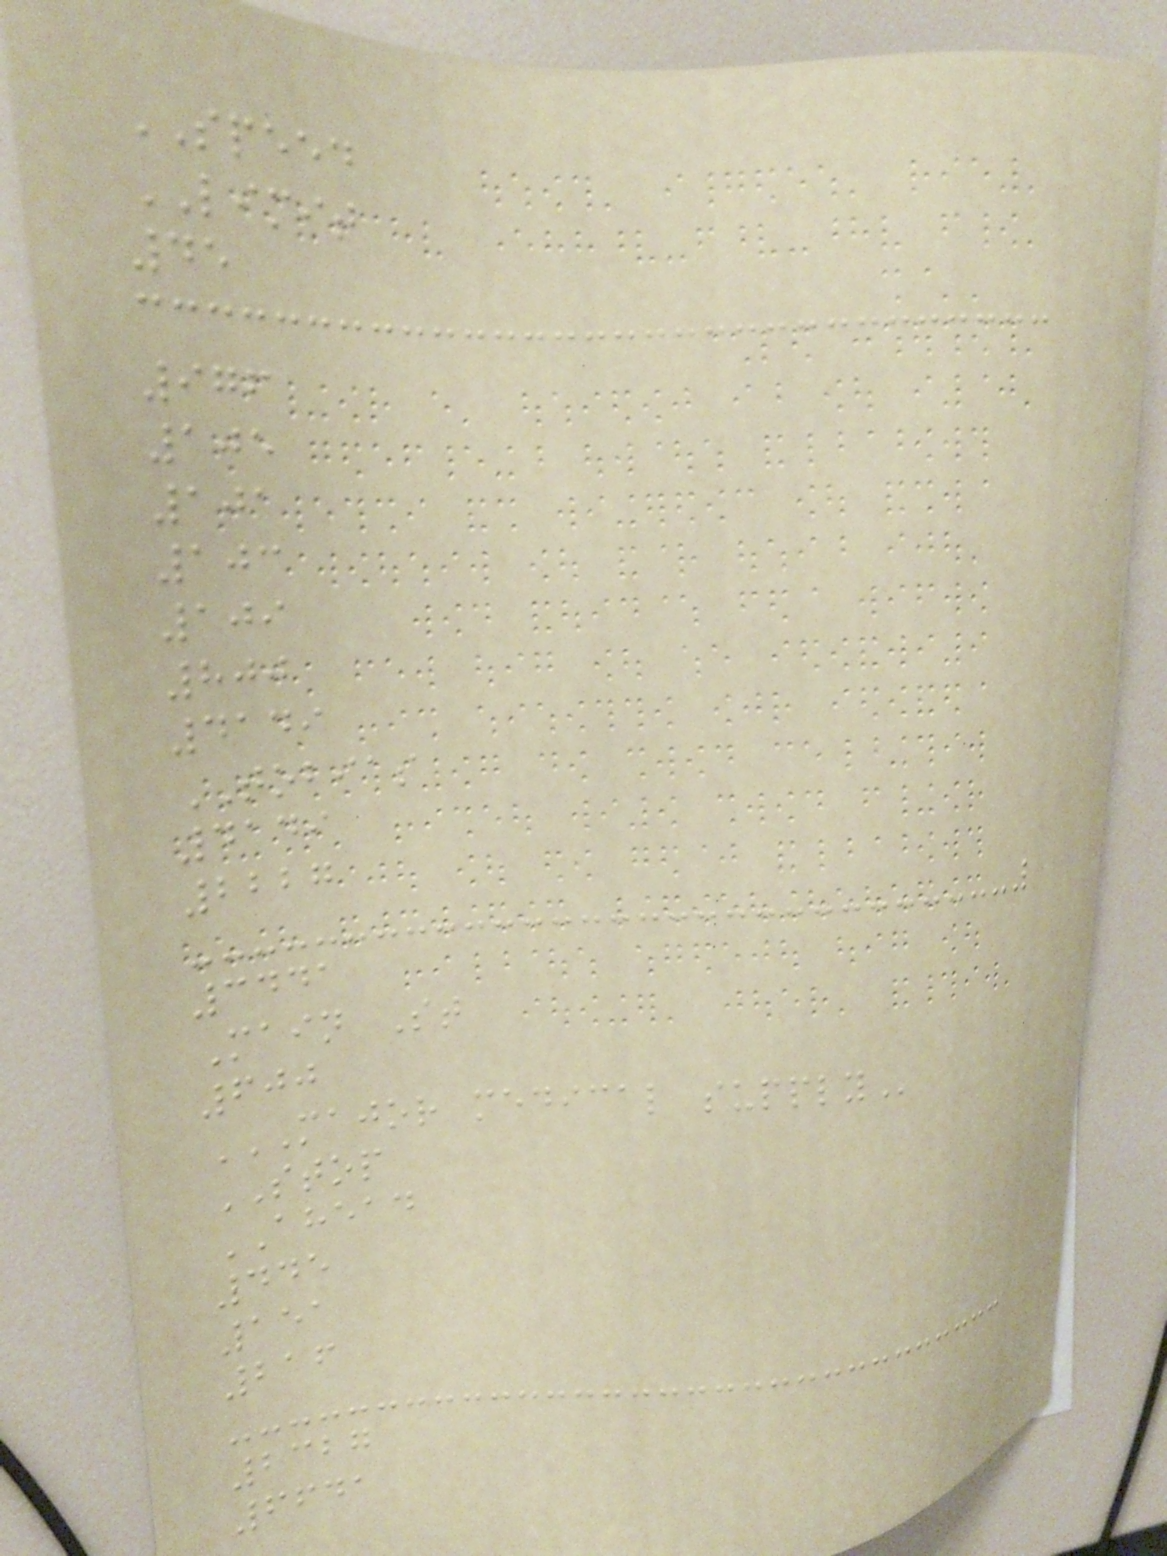SPEED
LIMIT
45
976
105
101
103
109
800
4149
TOBIAS
4149
2227
3441
Main St
600
MAJOR MEDICAL SUPPLY
STOP
AHEAD
445
151
216
2327
6641
